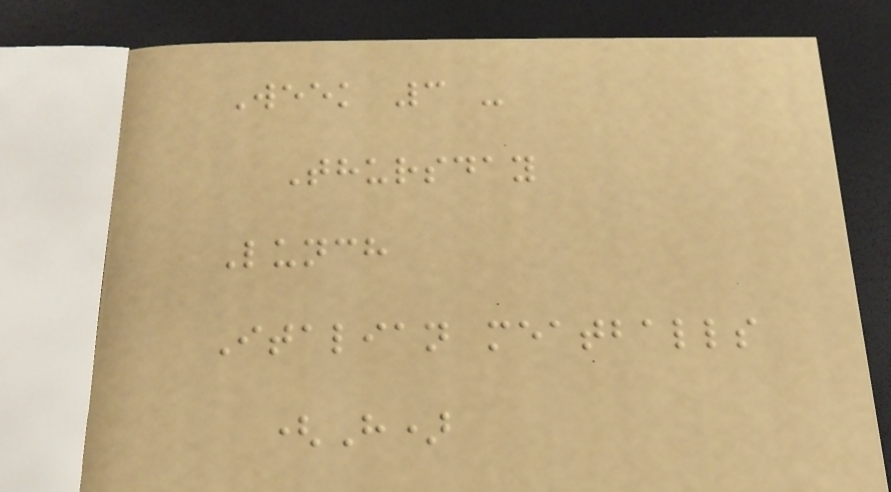Week 3 -
Thursday
Lunch
Italian meatballs
(H)
